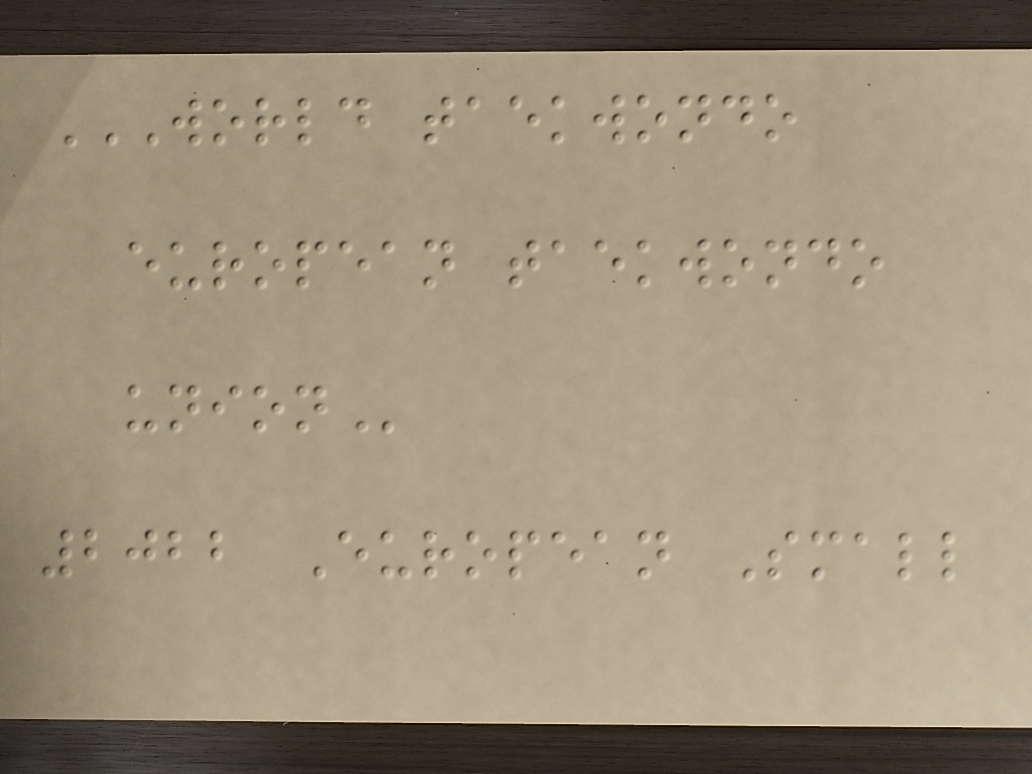WORLD TAEKWONDO
EUROPEAN TAEKWONDO
UNION
2022 European Small
